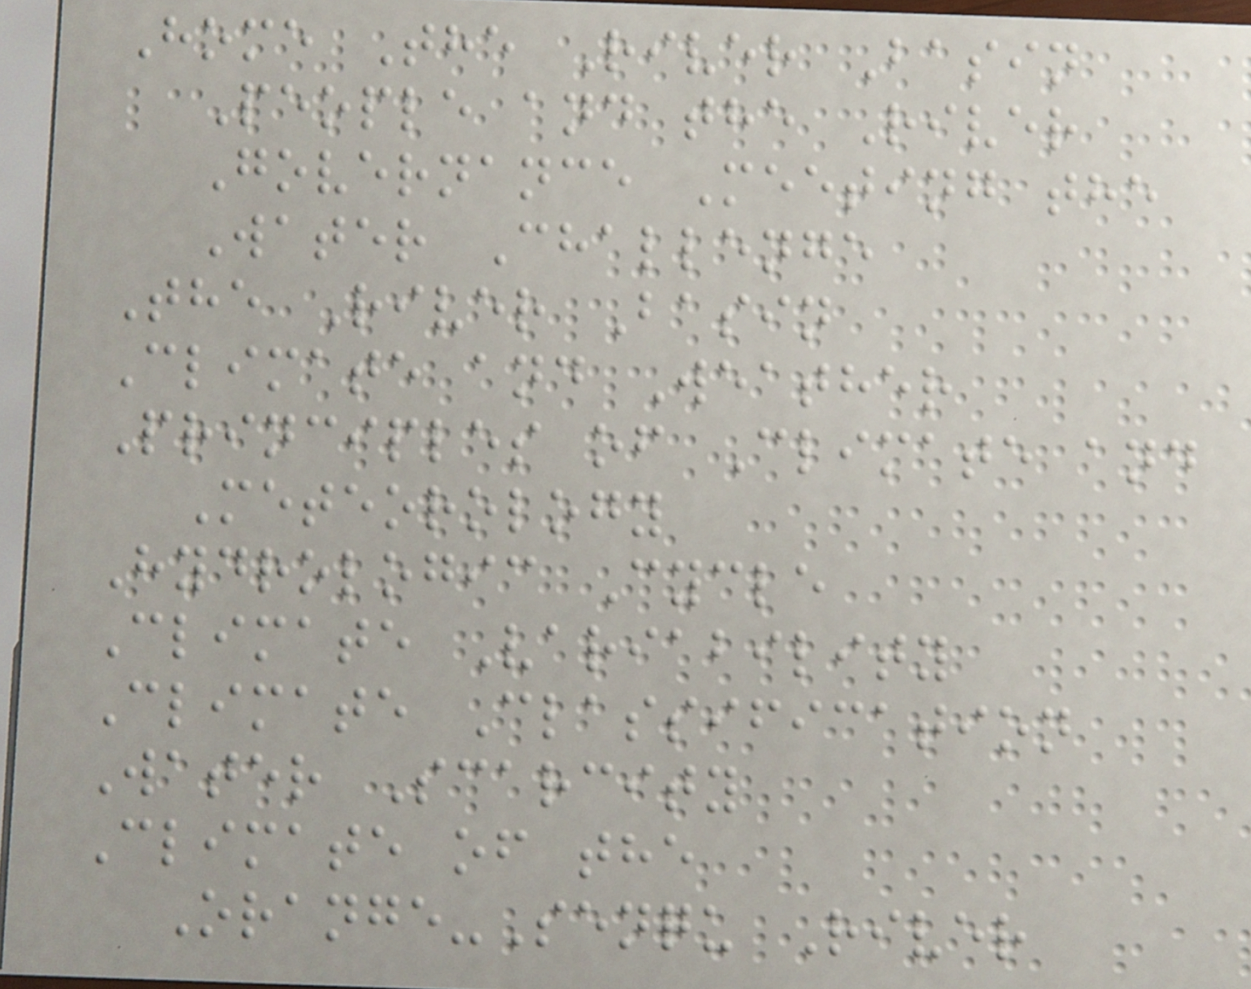Home The River Basin
People and the River
Governance Meeting the
Water Challenge
The River Basin
Climate and Weather
Principles of Climate and
Meteorology
Hydrologic Cycle
Climate Variability
Climate Classification
Water Scarcity
Climate of the
Orange-Senqu River
